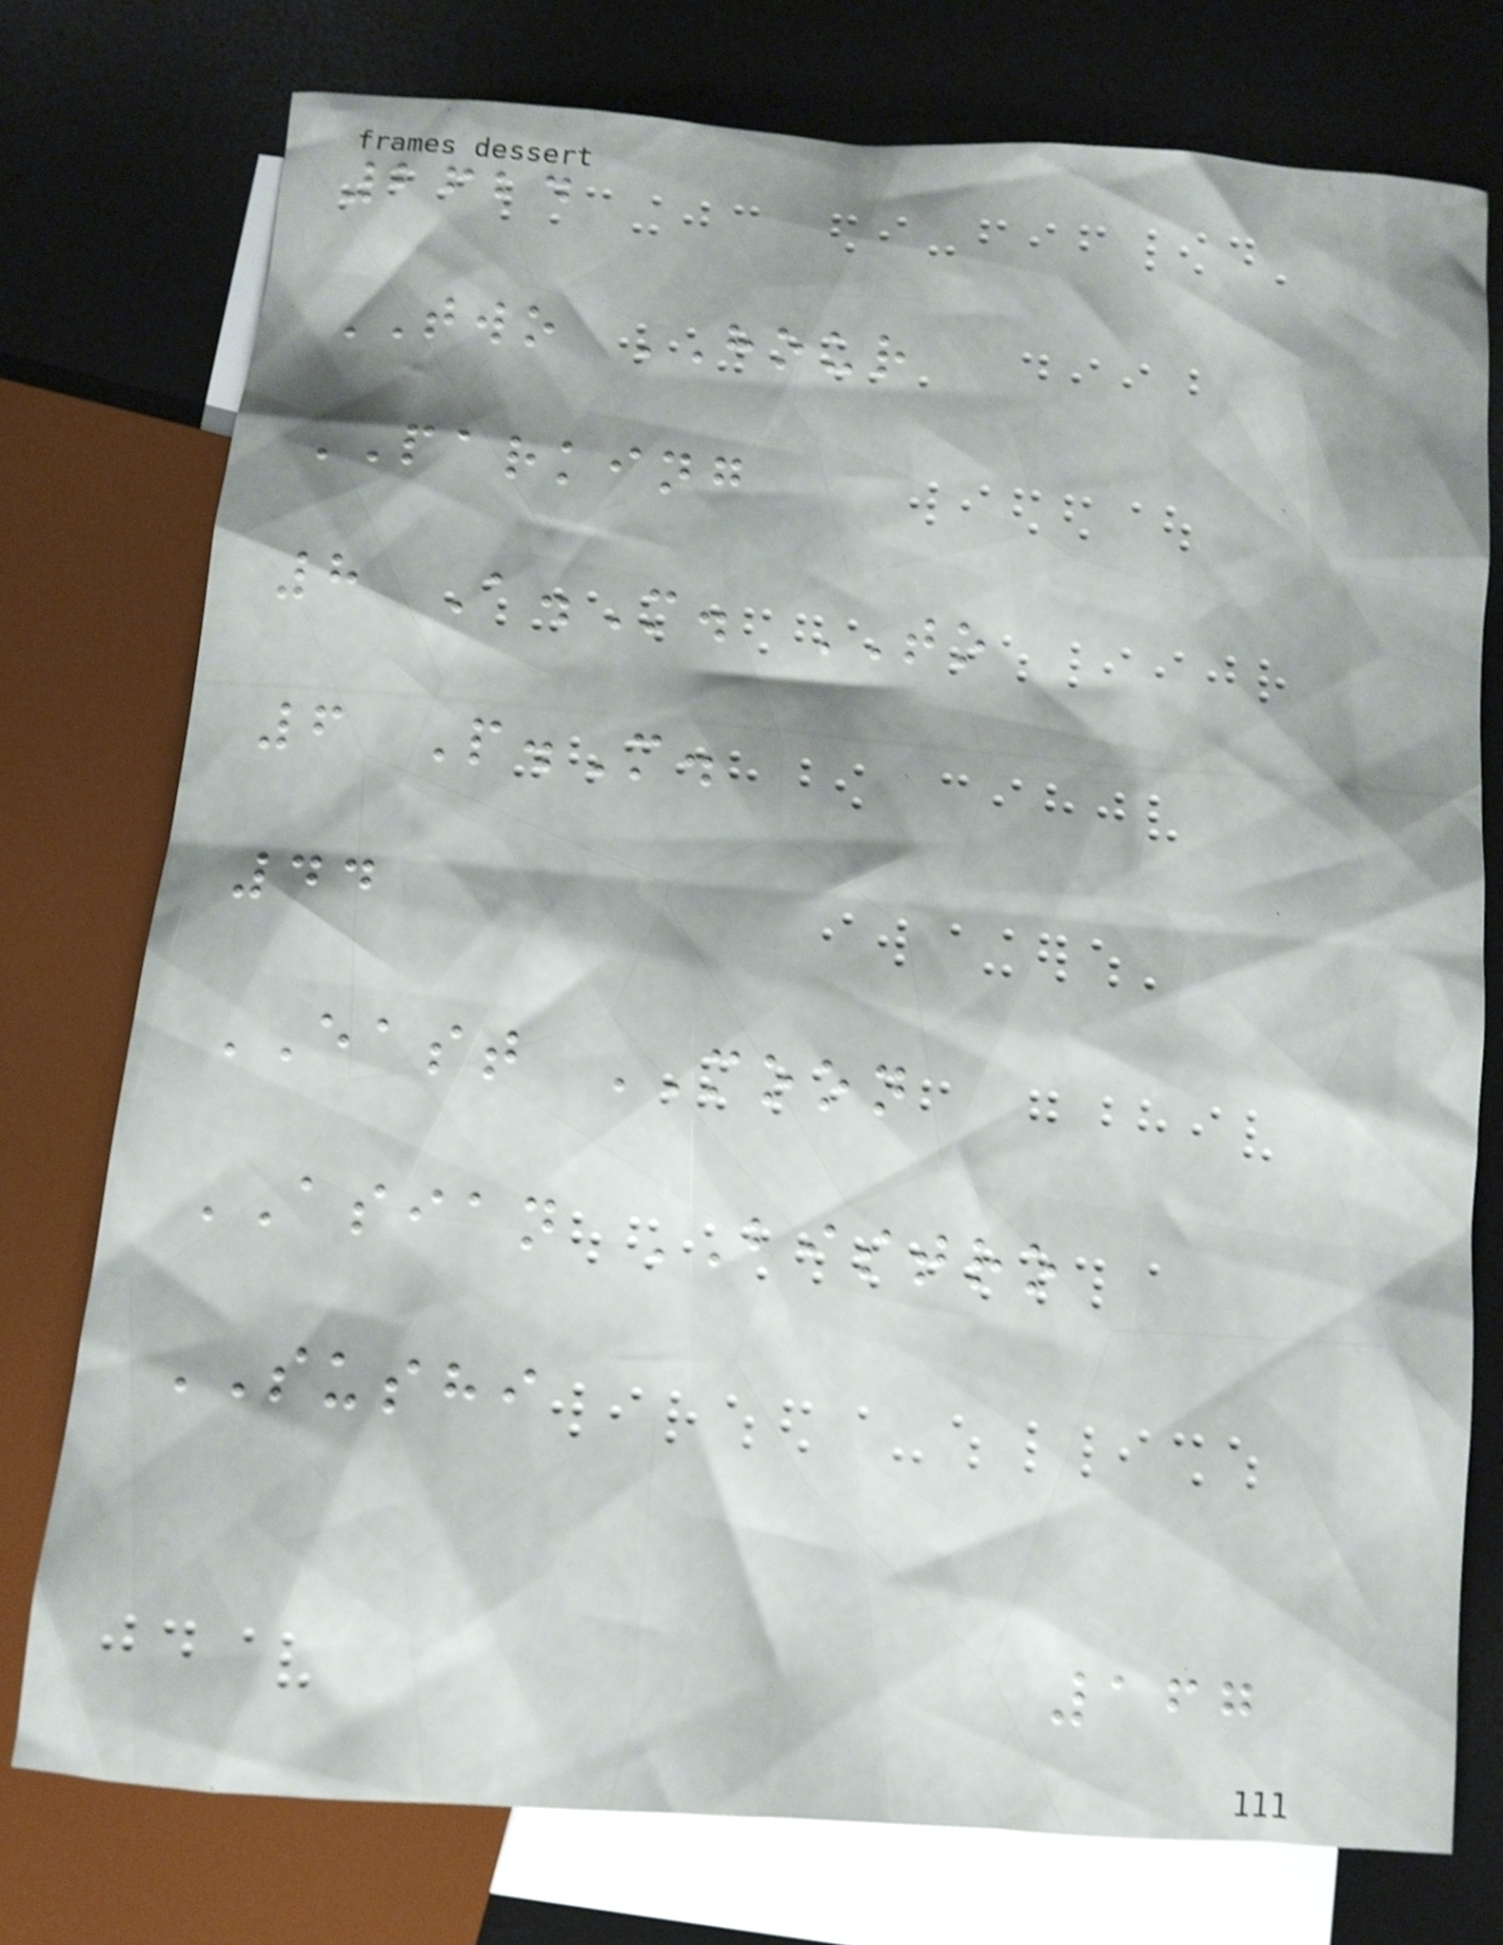2624
TWO HOUR
PARKING
8 A.M. TO
6 P.M.
44
EAST MOON
ASIAN BISTRO
SUSHI
167
